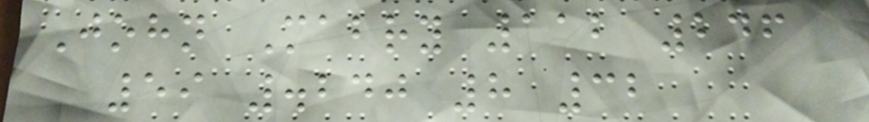John Mabry 112 246
59 .240 8 32
